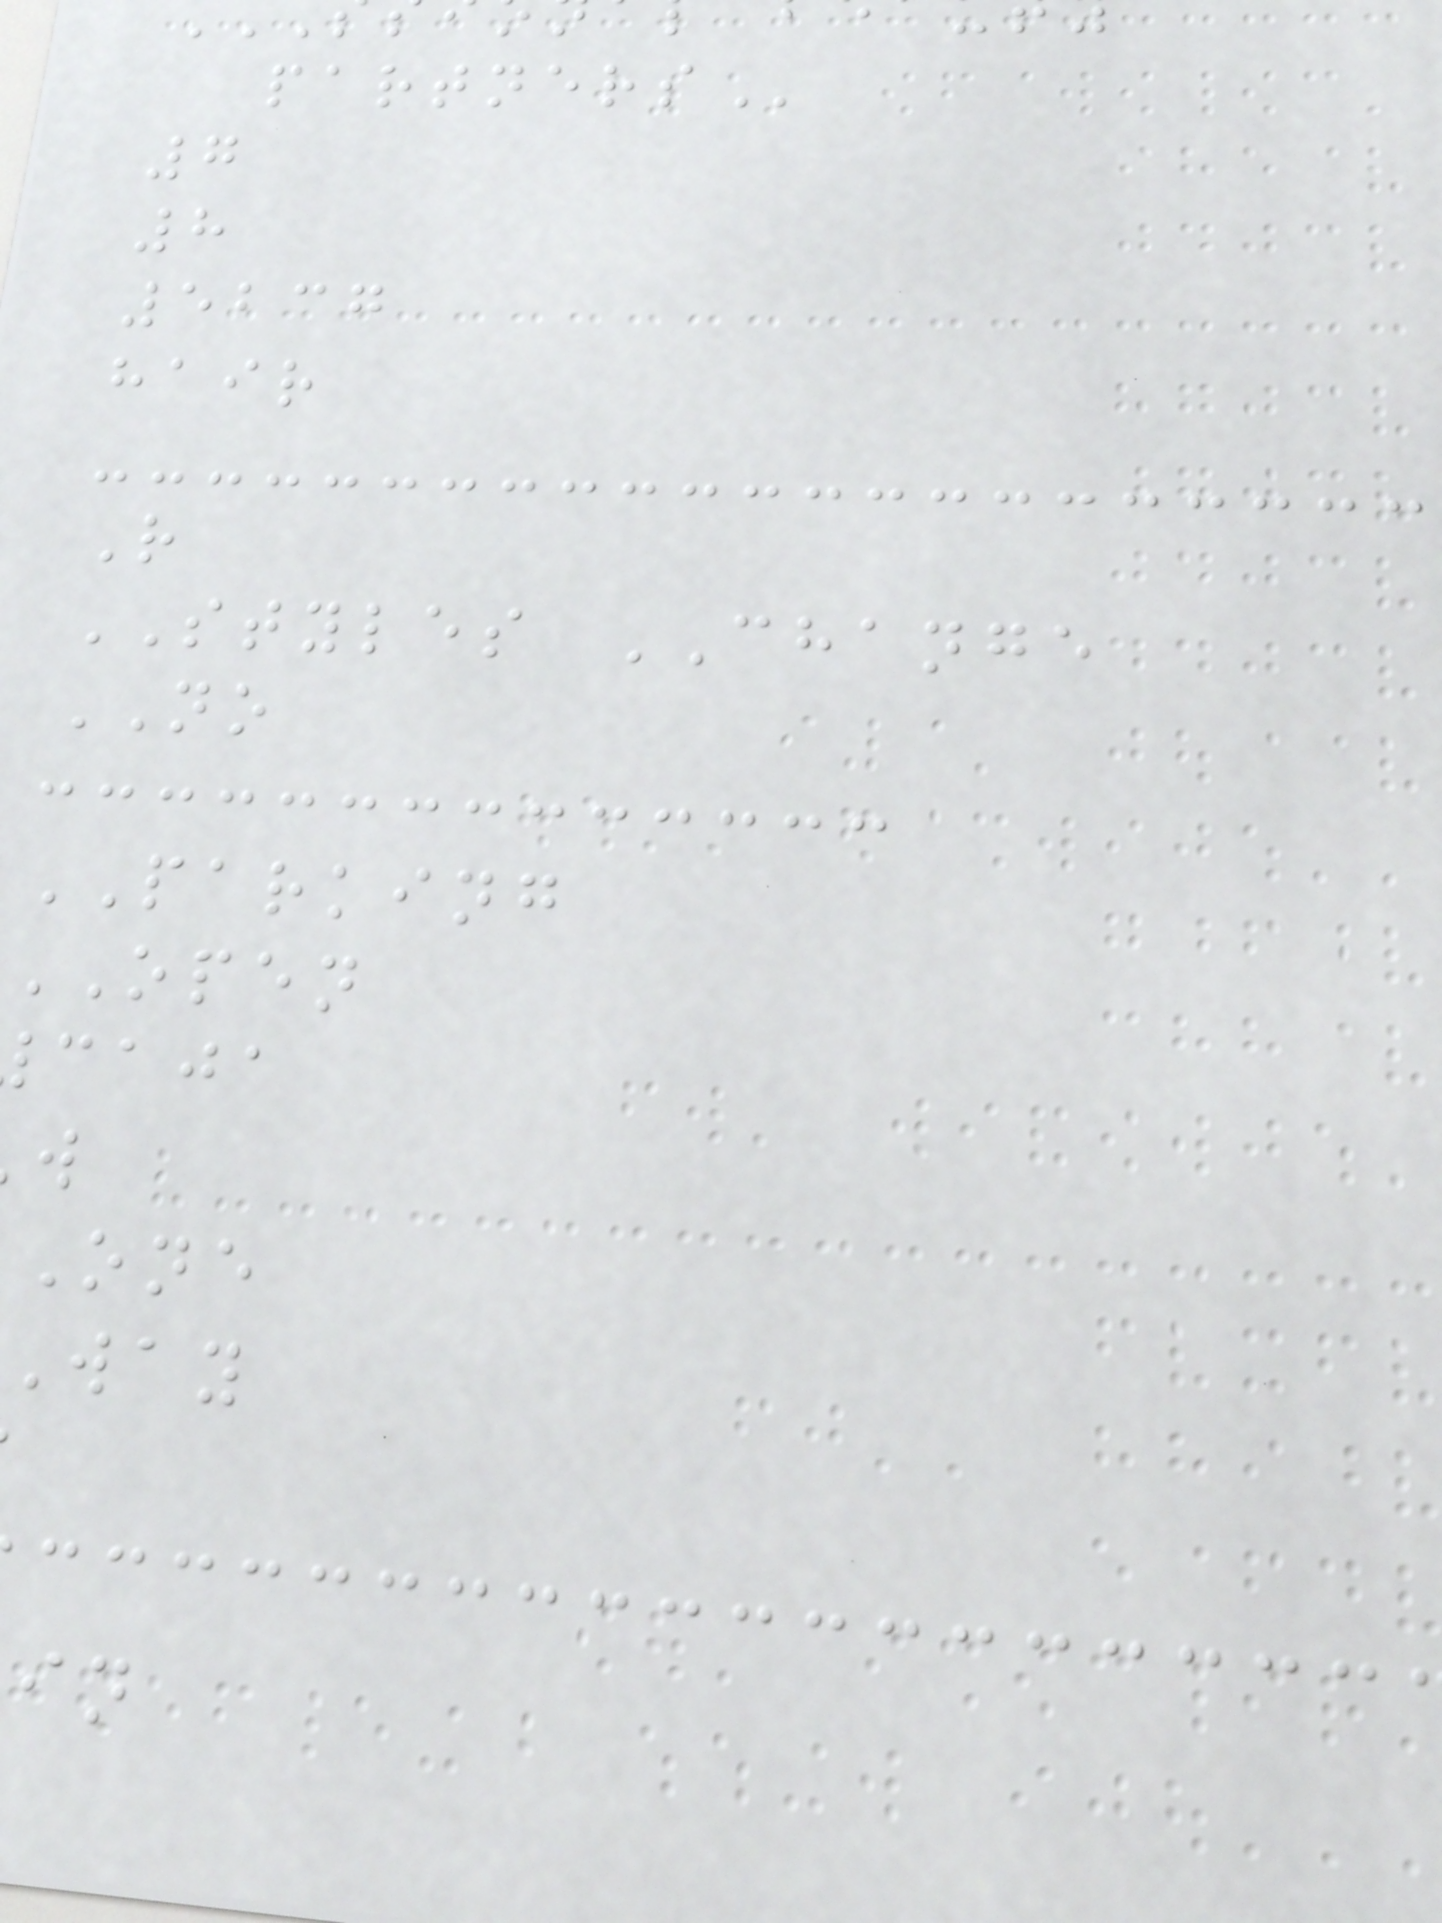7
8
5237
hair
R
STYLES CHANGE
NO
PARKING
OPEN
caja
